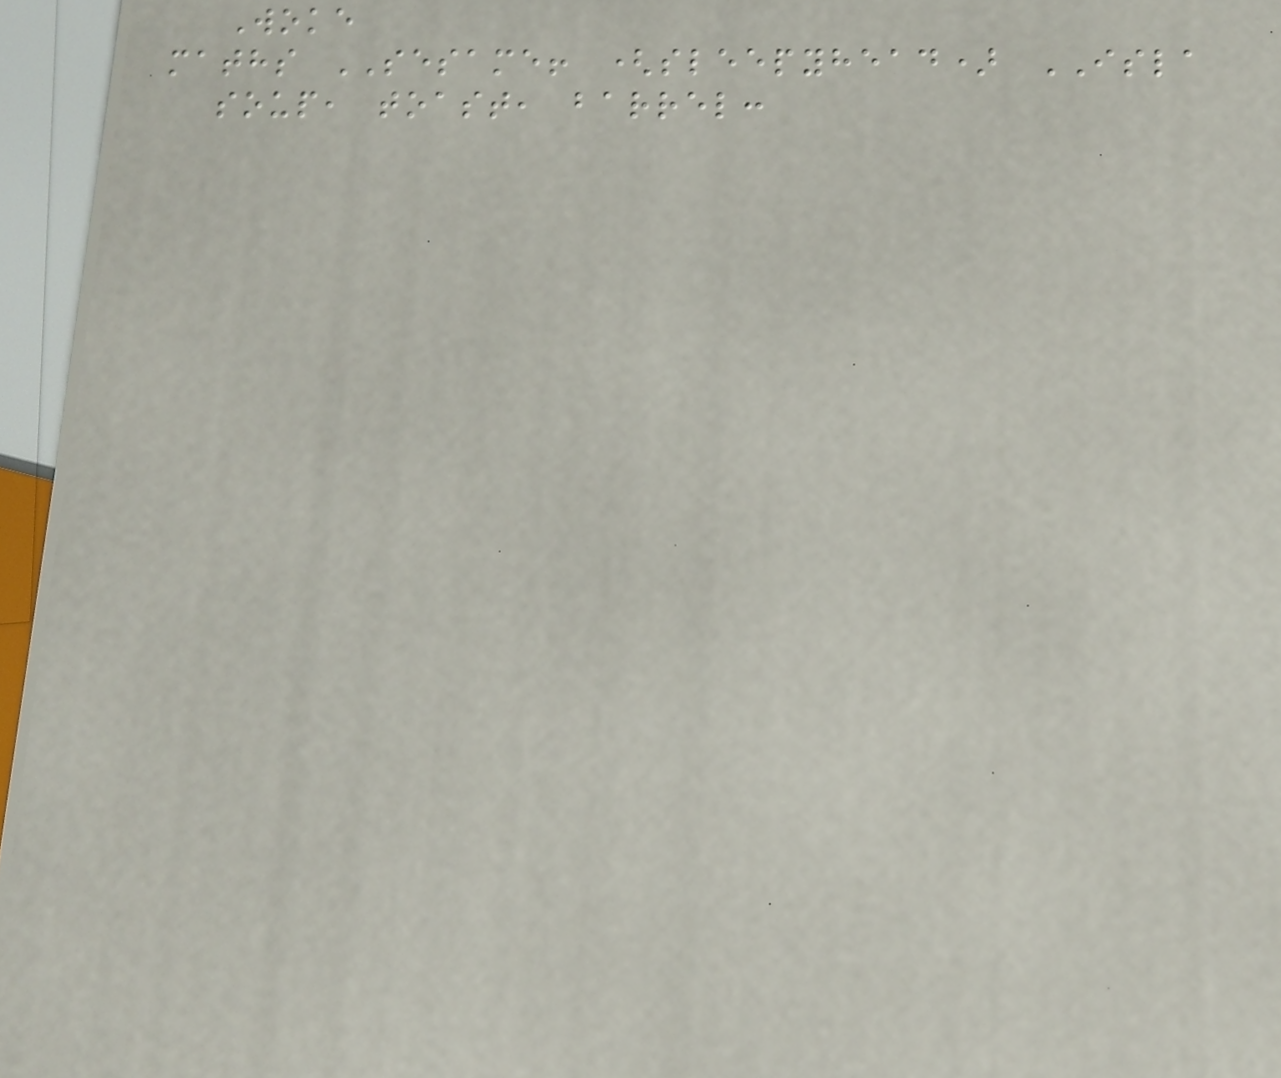Woke
maths SESAME! (sleepyhead) ISLA
soup, toast, barrel:
